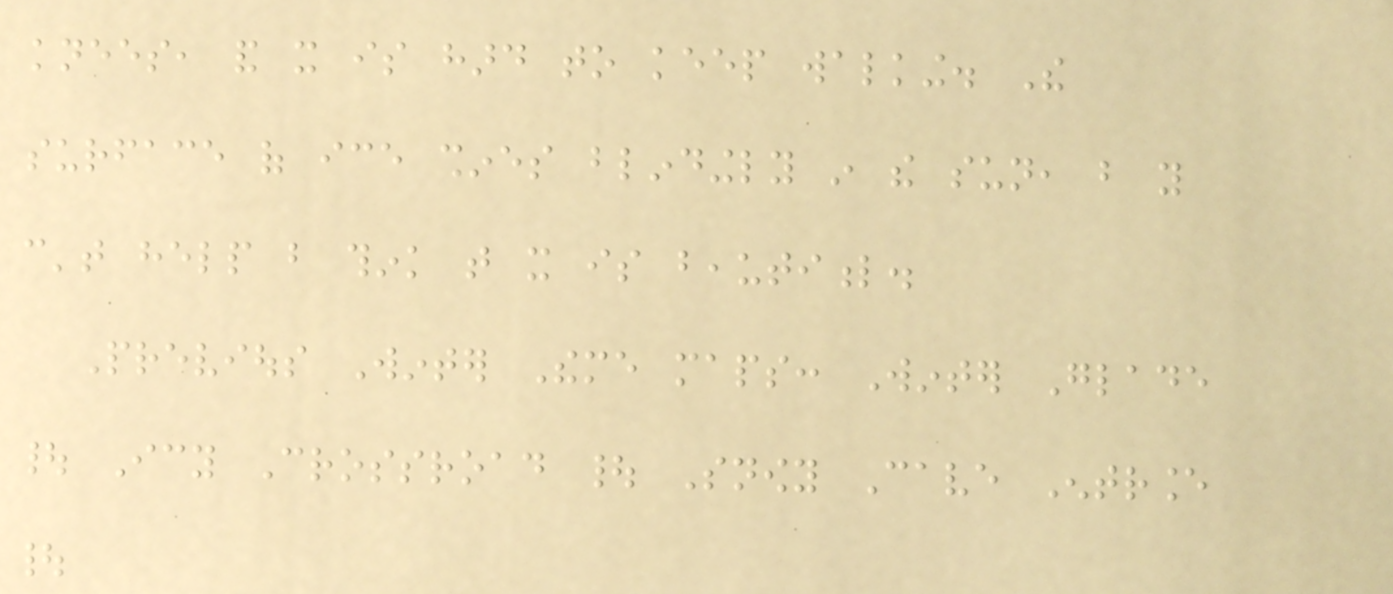knees, and it is hard to keep walking. The
surface of ice shines blindingly in the sun, but you
can't help but think that it is beautiful.
Previous Winter Theme maps: Winter Glade
| Icy Crossroad | Snowy Cave Entrance
|
